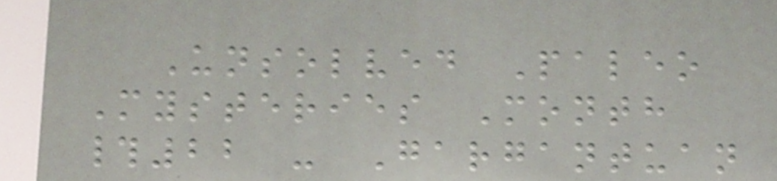Unsolved Paleo
Mysteries Month
#22 - Gargantuan
